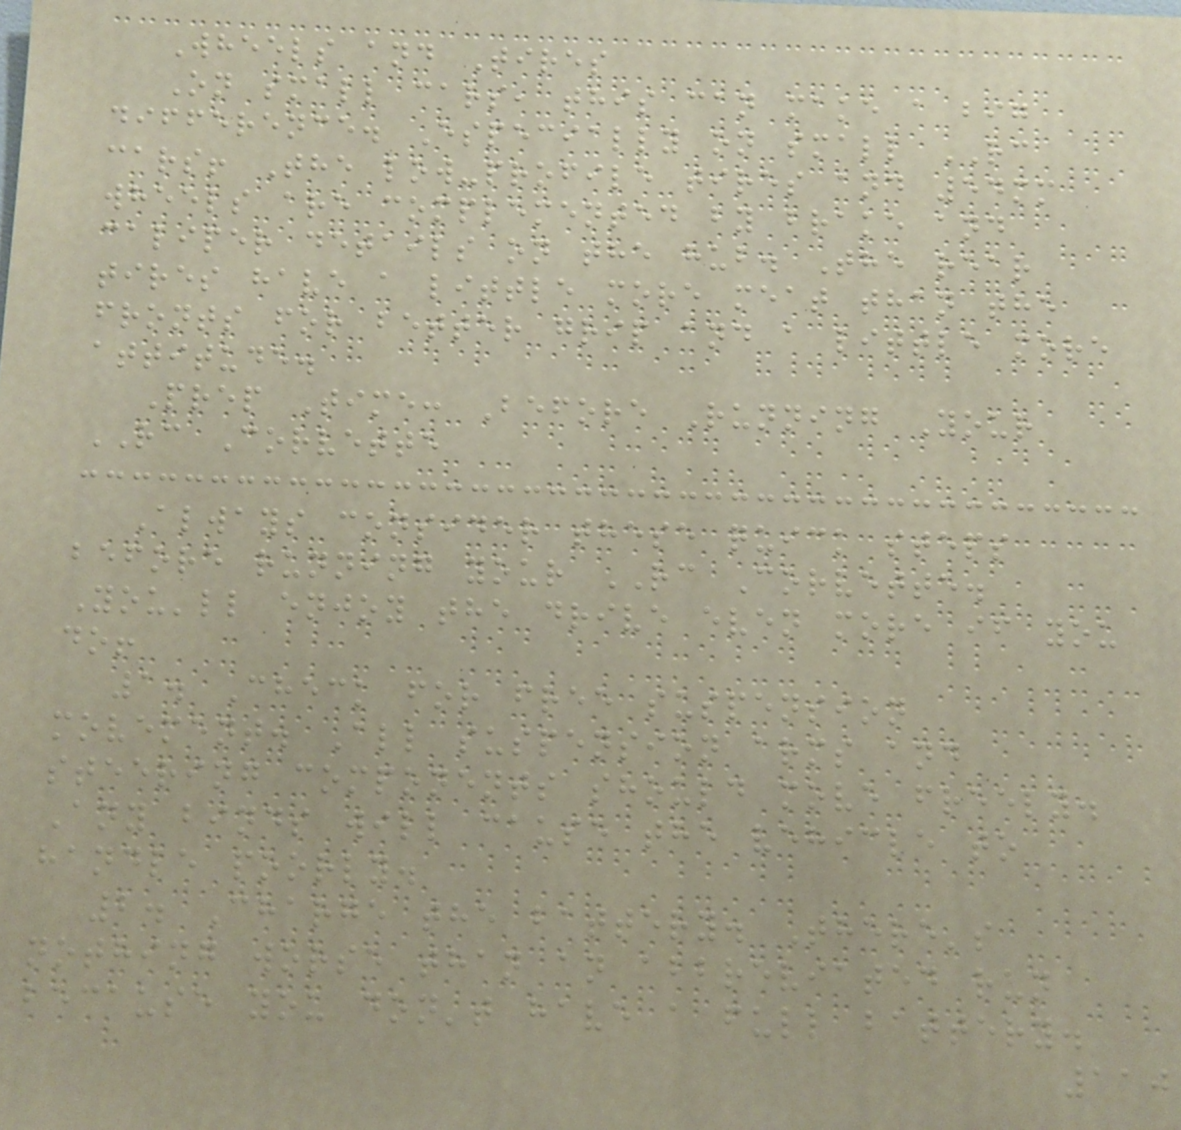Wheels and Tires
On small cars, this can make a big
difference. Especially on small RC
cars! The low-profile tires and 54mm
wheels are complemented by brake and
caliper details on the hub. The rear
tires have a little more meat than the
fronts for better grip and a little more
attitude.
Prep Time: Before Running Your
RC Corvette
Always consider these quick steps
before running your RC Corvette.
You'll enjoy the drive even more if you
do!
1. Check for free suspension
movement. All suspension arms and
steering components should move freely.
Any binds will cause the vehicle to
handle poorly.
2. Charge the battery. There's
nothing worse than an abbreviated run
because you don't have a full battery.
110
